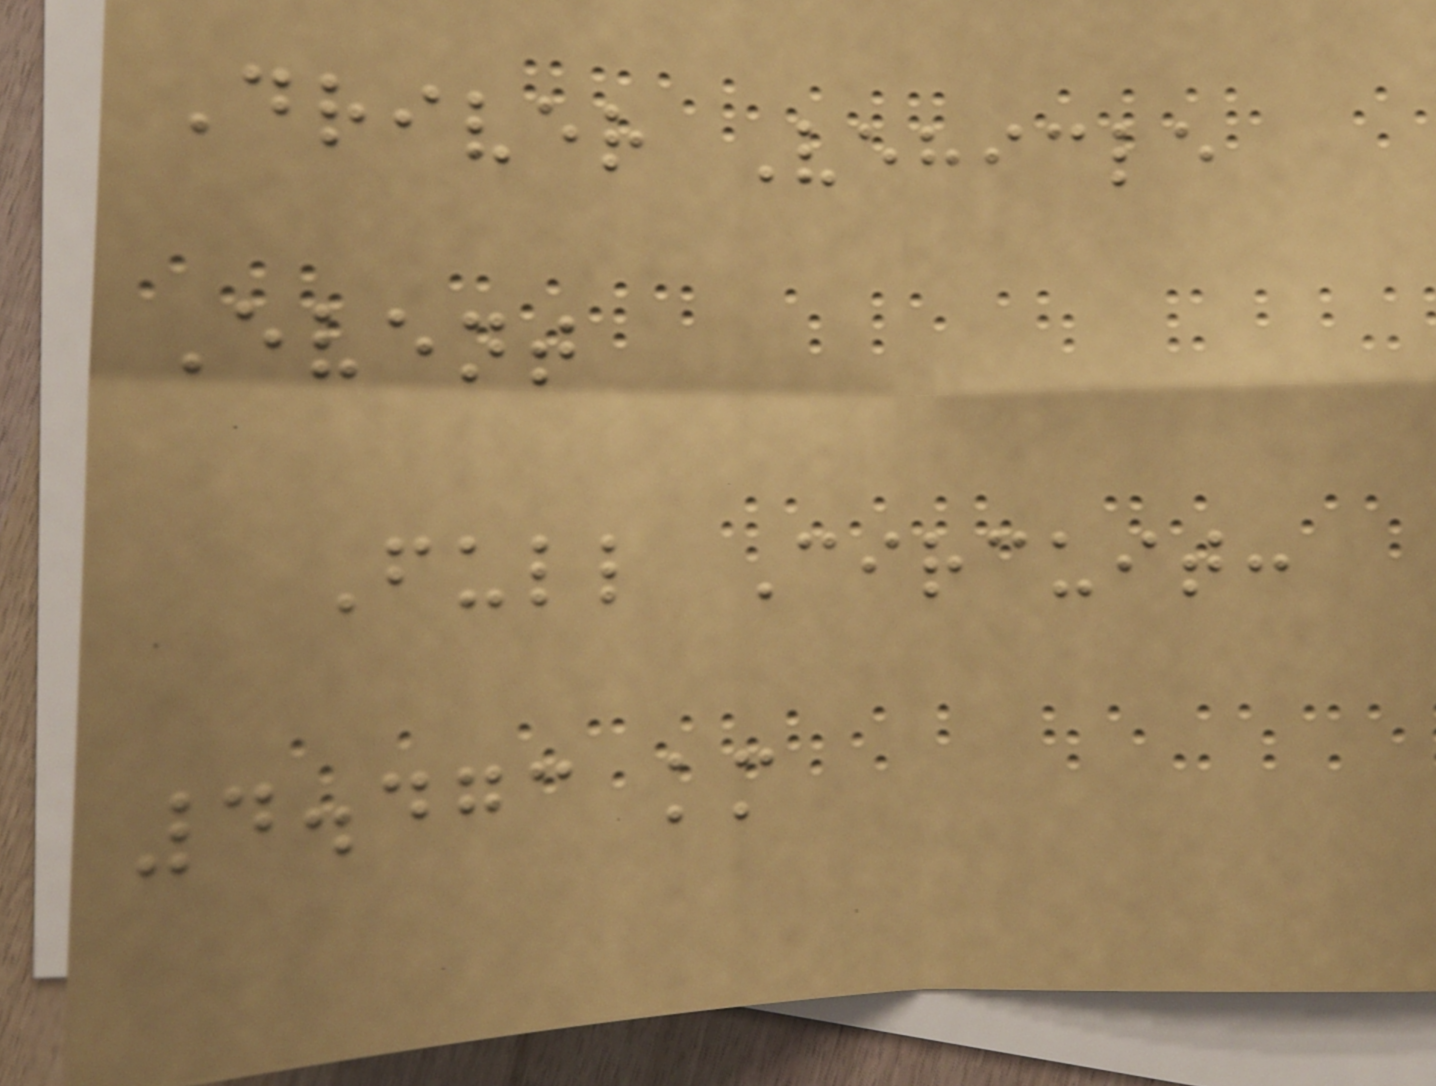Driver Vehicle
Event
Full Circuit:
4.473 km
